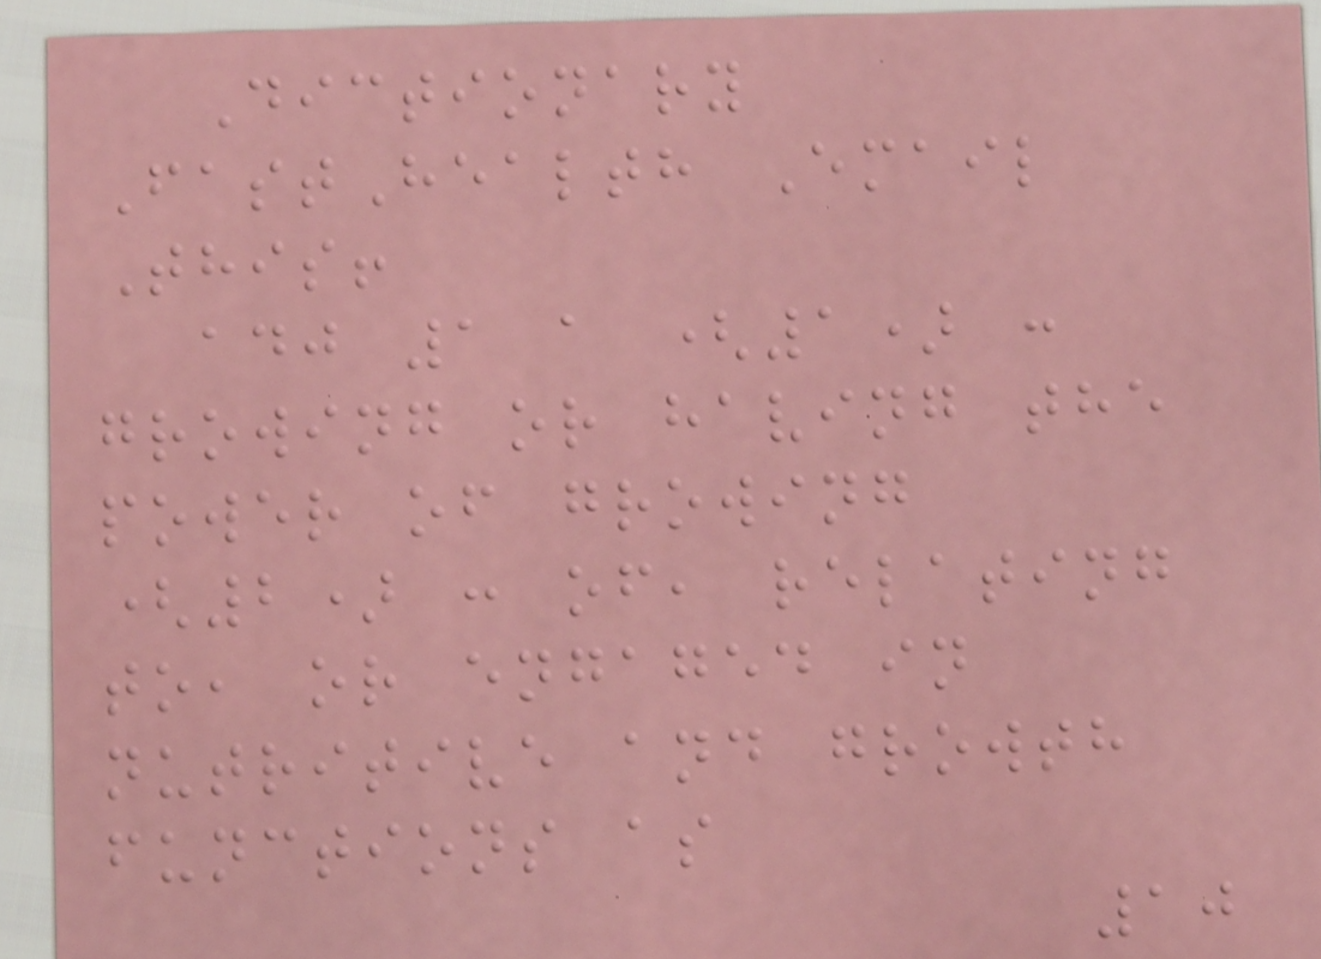Dictionary
FastHealth Email
This!
adj 1 a (1) :
growing or having the
power of growing
(2) : of, relating
to, or engaged in
nutritive and growth
functions as
10
